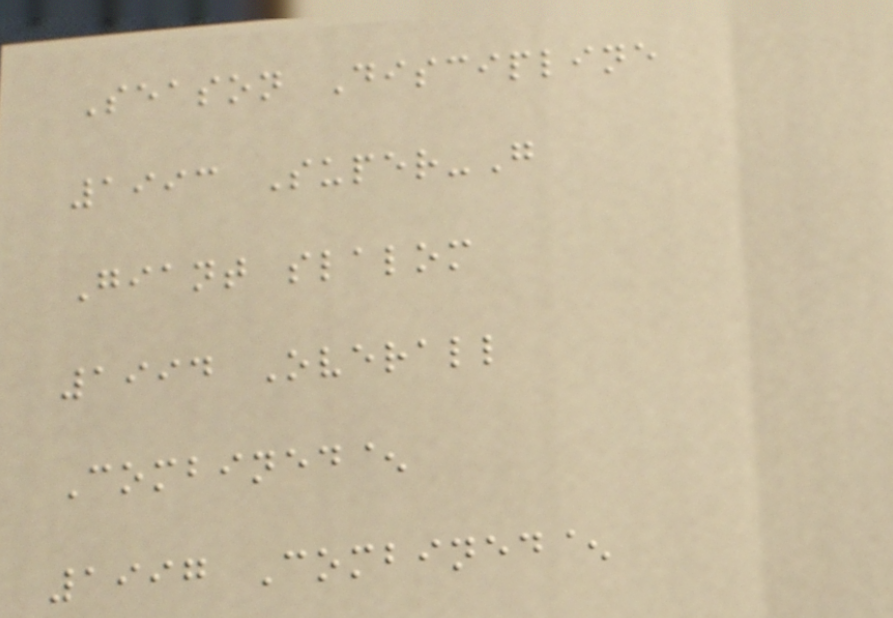Season Discipline
1993 Super-G
Giant slalom
1994 Overall
Combined^
1997 Combined^
